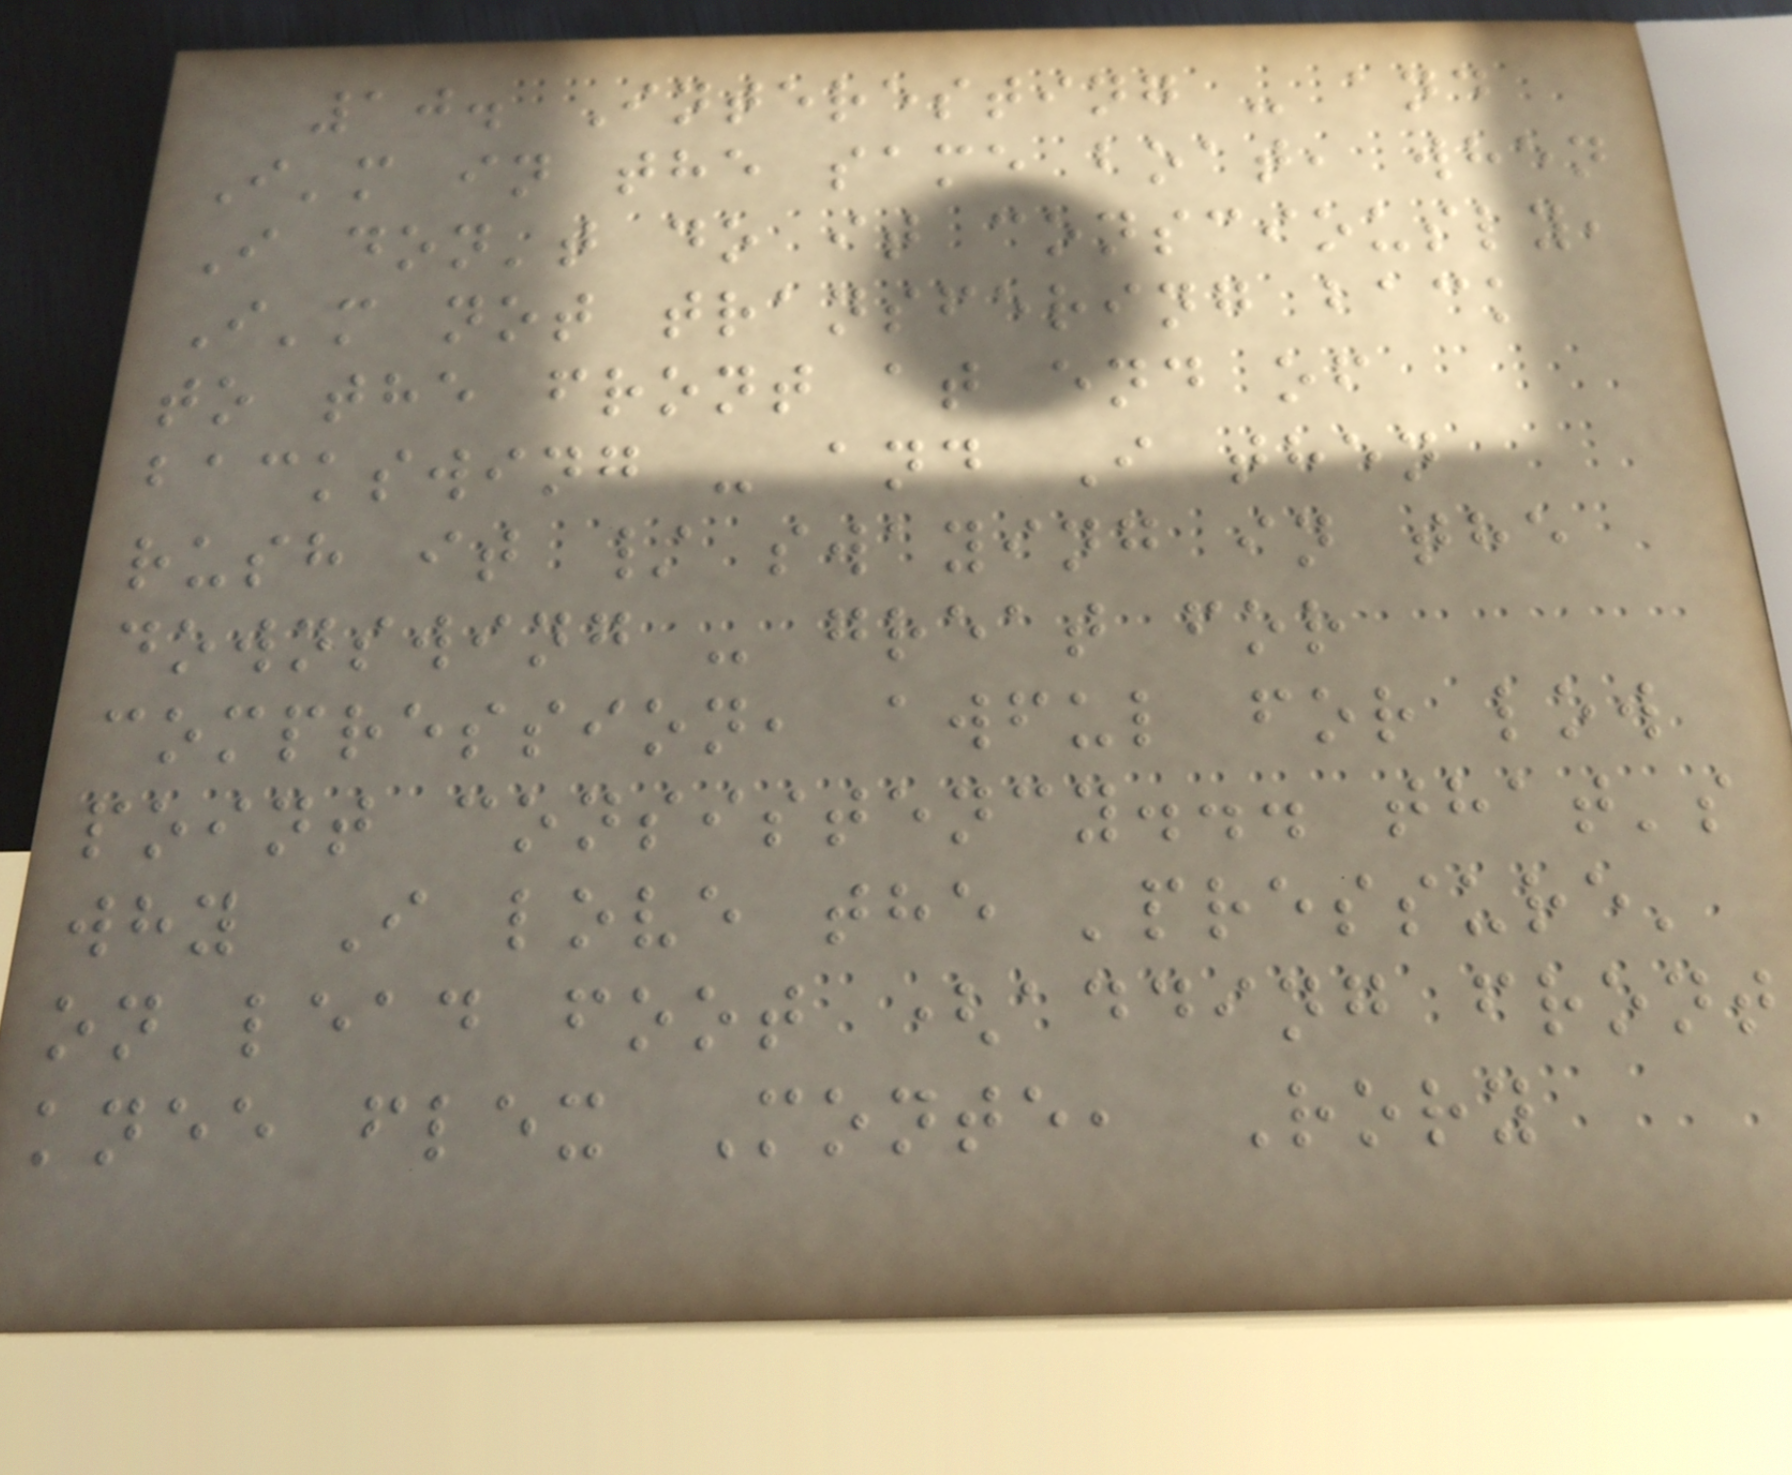10. Interesting - and
I'm in the same boat, when
I don't do it consciously,
I'm not transfering back
to the front at end of
backswing - and I then
rush it / swaying in the
downswing - great for
compression, awful for low
point consistency... that's
why I love the 'pressure'
on lead foot (adding front
knee flex Monte, Rory
